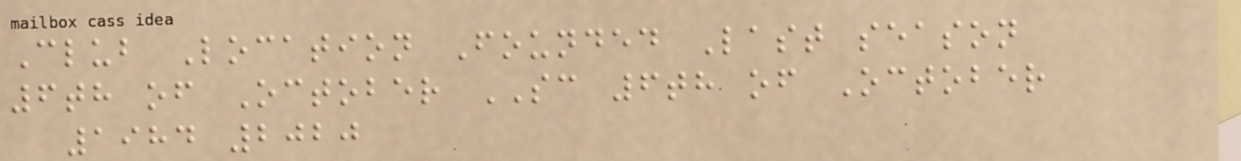Club Location Founded Last season
6th of October SC 6th of October
1984 2020
